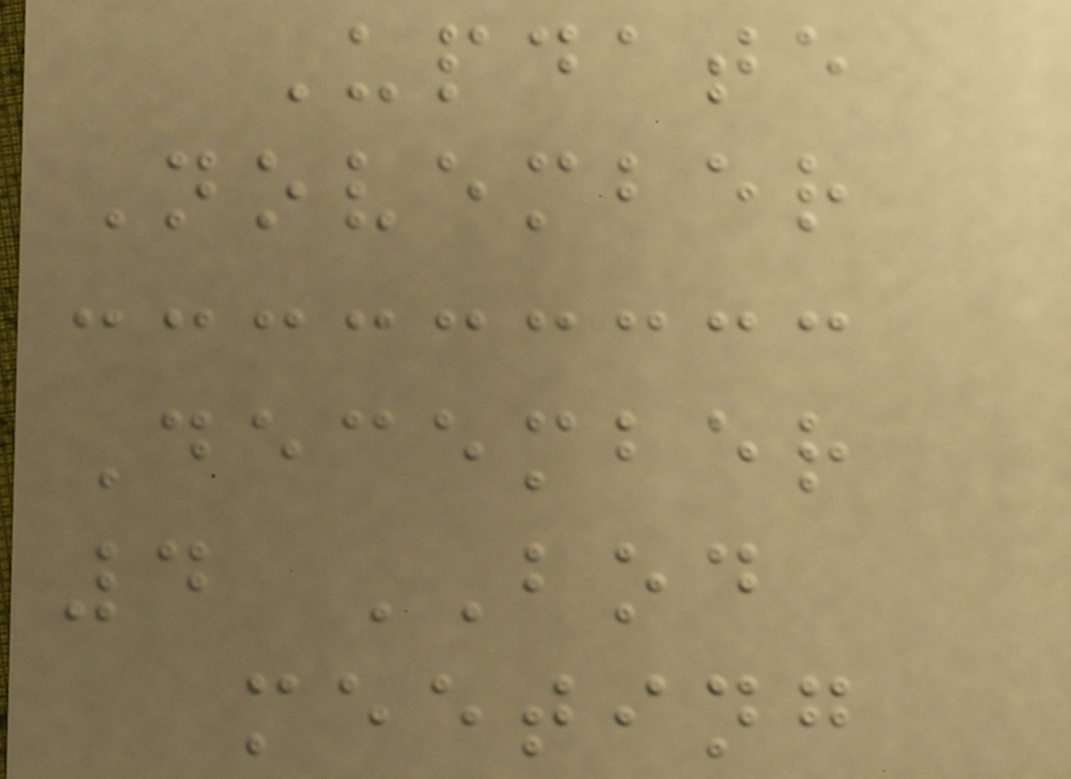Update
November
December
4 BOD
meeting
